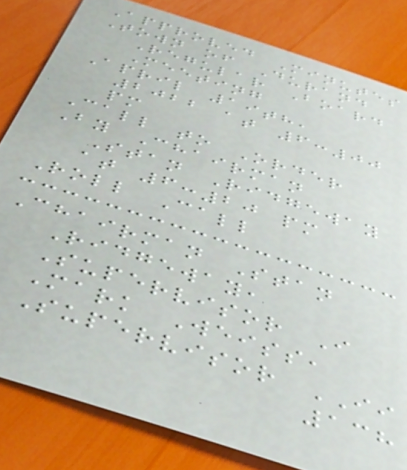Approved Minutes
Town of Durand
Regular Board
Meeting
April 19th,
2022 at 6:00
pm
Call to Order
By Chairman
Stan Ridgeway
at 6:20 pm
Roll Call
Chairman Stan
Ridgeway,
Supervisor I
Mark Weiss,
Supervisor II
138
